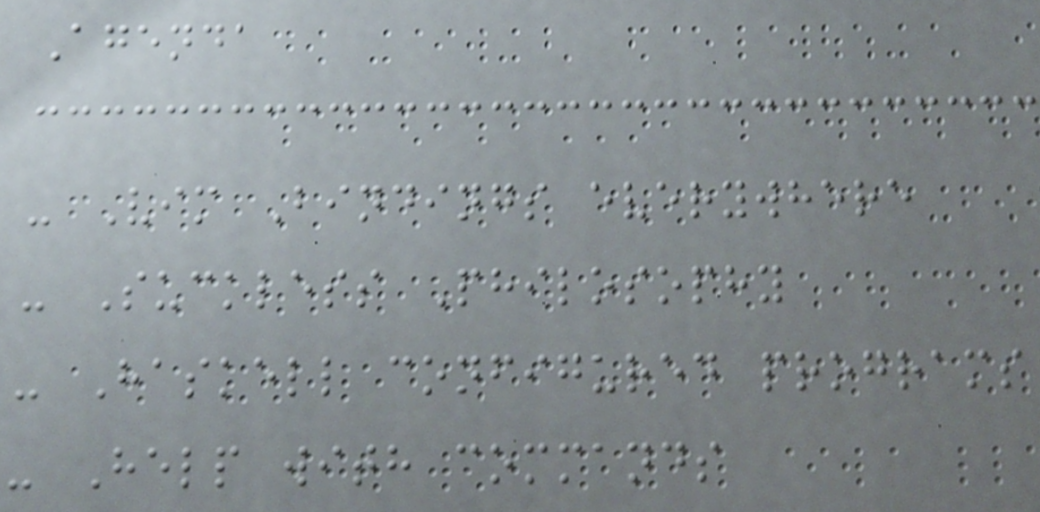Agenda
- Vim Bindings everywhere
- Suckless Philosophy
- Haskell configured programs
- Help with commands
